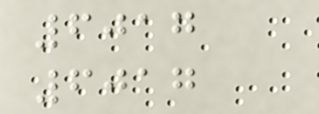6017
6017
